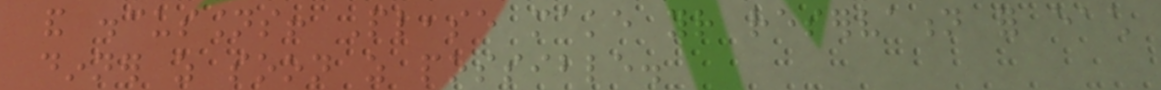and discussions! Please make your reservation for each
dinner as soon as possible.
